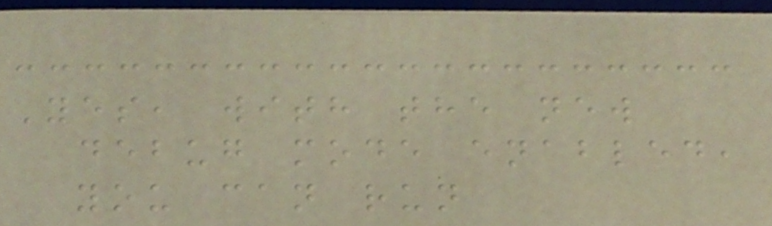Yes, with the new
debug mode enabled,
you can run
